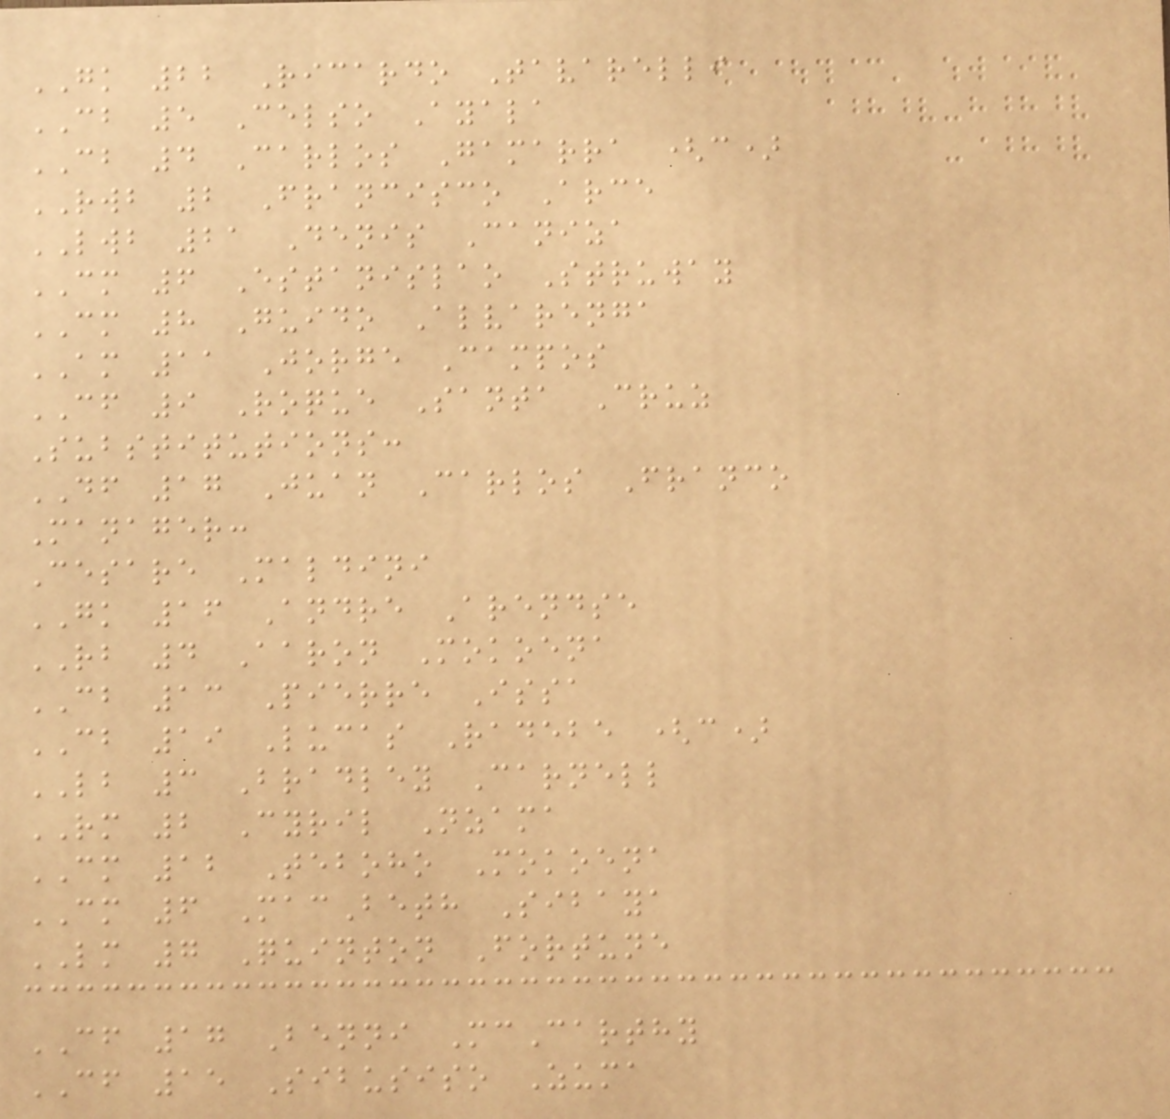GK 22 Ricardo Tavarelli
CB 5 Celso Ayala
CB 4 Carlos Gamarra (c)
RWB 2 Francisco Arce
LWB 21 Denis Caniza
CM 6 Estanislao Struway
CM 8 Guido Alvarenga
AM 11 Jorge Campos
CF 9 Roque Santa Cruz
Substitutions:
DF 17 Juan Carlos Franco
Manager:
Cesare Maldini
GK 16 Andre Arendse
RB 4 Aaron Mokoena
CB 13 Pierre Issa
CB 19 Lucas Radebe (c)
LB 3 Bradley Carnell
RM 2 Cyril Nzama
CM 12 Teboho Mokoena
CM 6 MacBeth Sibaya
LM 7 Quinton Fortune
CF 17 Benni McCarthy
CF 15 Sibusiso Zuma
